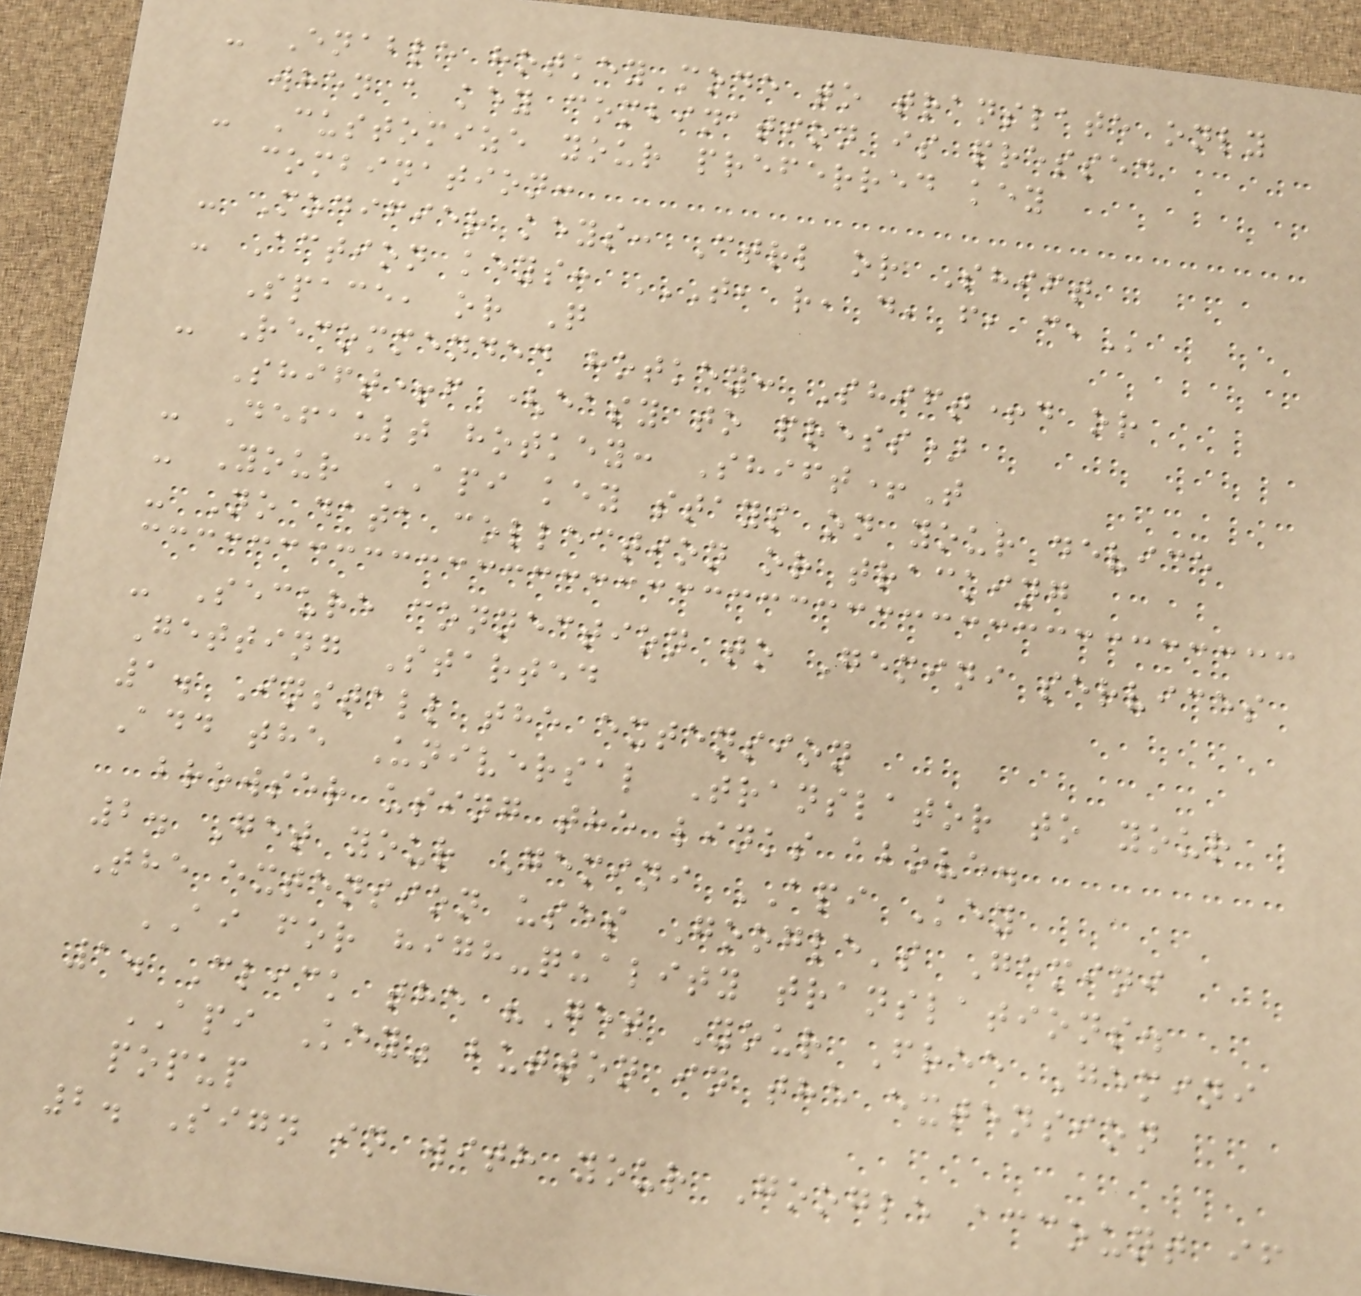- Enable hotkey mode to translate only
when a key combination is pressed
- Customize your preferred key
combination:
- Modifier keys: Ctrl or Shift
- Action keys: T, R, D, F, C,
Space, or Q
- Recommended hotkey: Shift+d or
Shift+f (easy to press)
- Default hotkey: Shift+T
- Your API key stays on your device
- No data collection or tracking
- Secure connection to Gemini services
Getting Started
1. Install the extension
Add the Universal Translator to your
browser using the links above.
2. Get your Gemini API Key
The extension uses Google's Gemini
AI for high-quality translations.
1. Click the "Get Your Free Gemini
API Key" button in the extension
popup
2. Sign in with your Google account if
